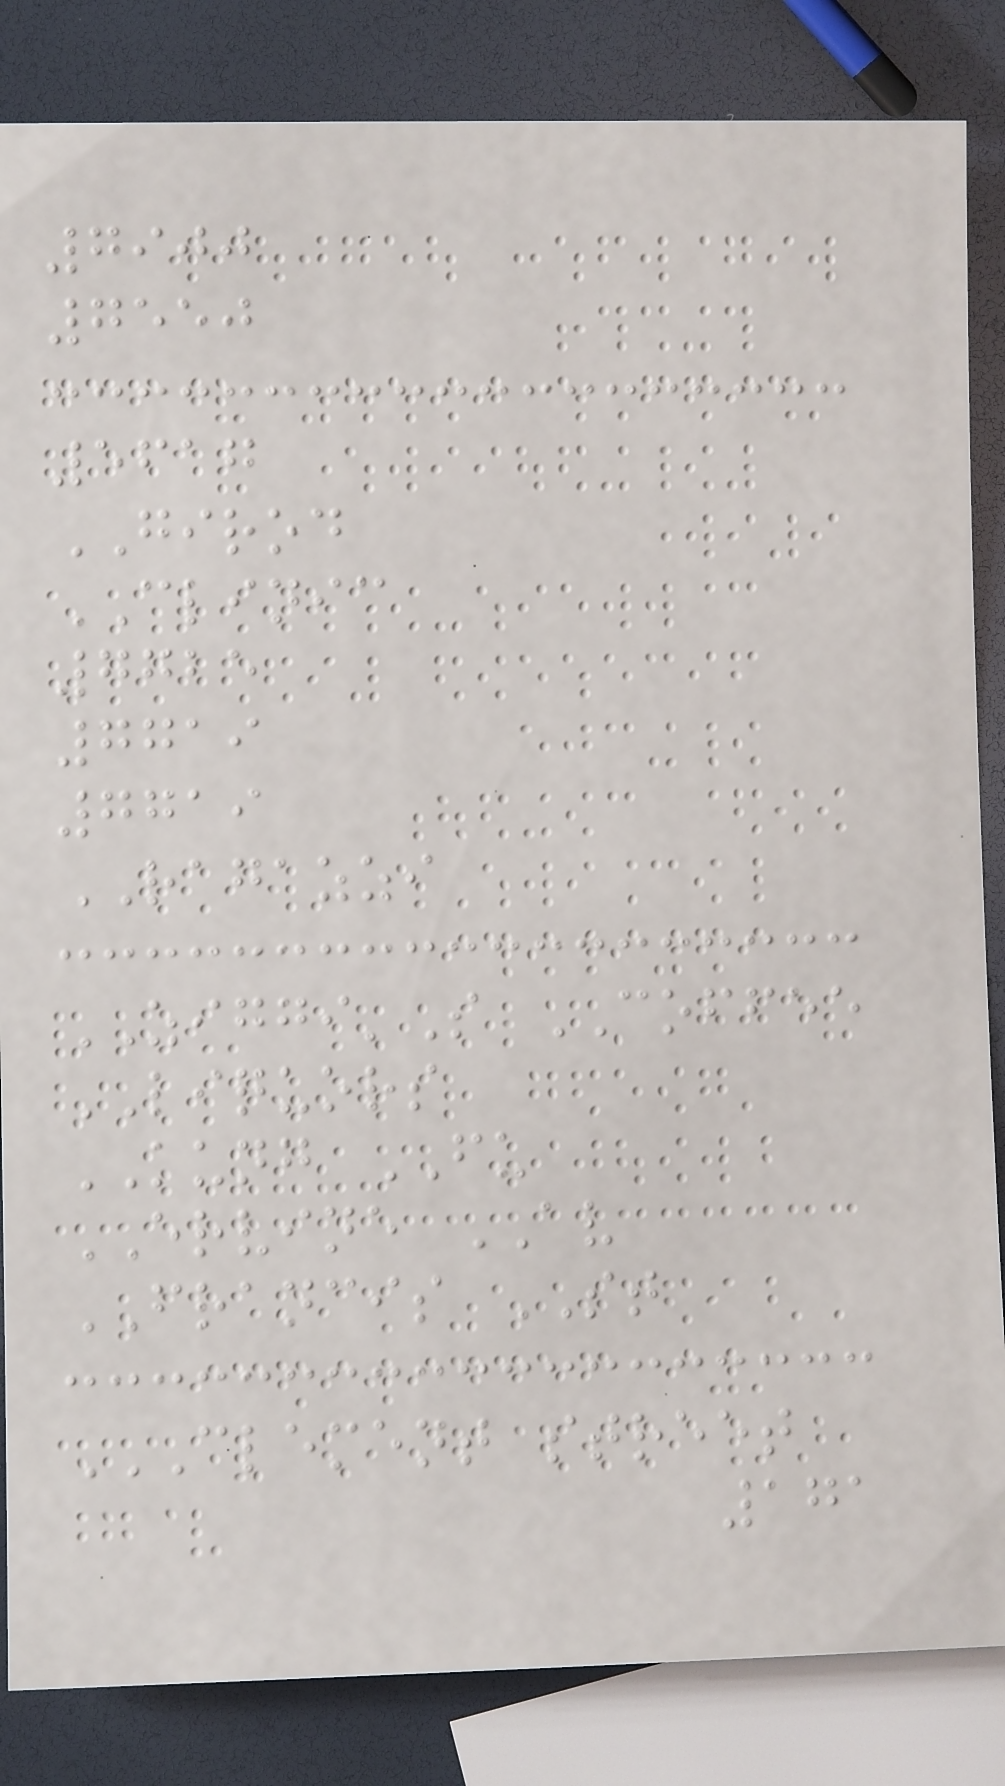7900
7550
5617
GIROD
CLINIC
7725
7719
7719
RAGAZZI
ZIGGI'S COFFEE
LIQUORS
KUNG FU
ERVINE AV
FRANCIS ST
CLEMENT STREET
171
